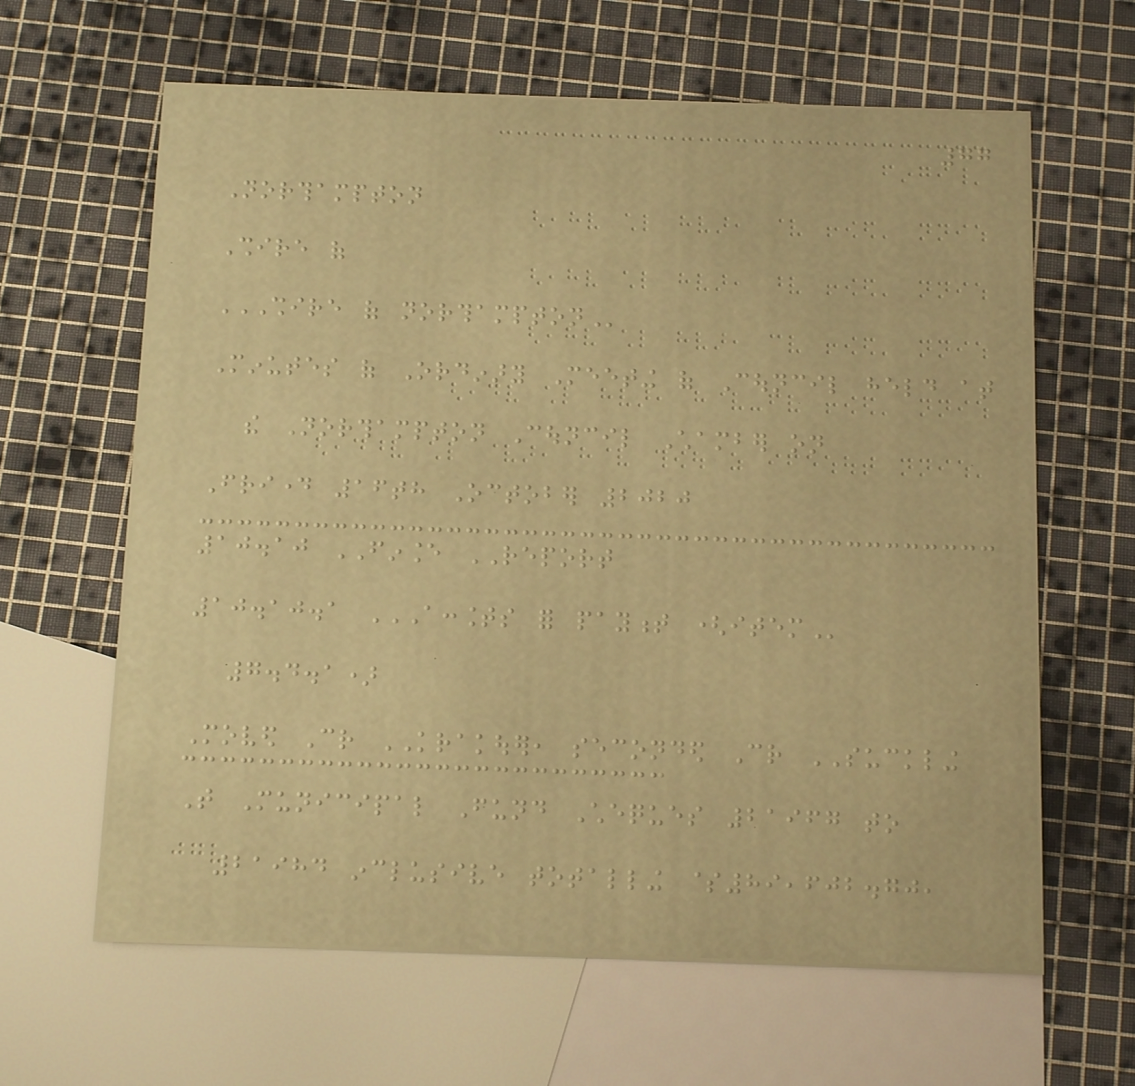77
Northampton
Shire of
SHIRE OF NORTHAMPTON
Minutes of Ordinary Meeting of Council held at
the Northampton Council Chamber on
Friday 16th October 2020
10.10 FINANCE REPORT
10.10.1 ACCOUNTS FOR PAYMENT (ITEM
7.4.1)
Moved Cr KRAKOUER, seconded Cr SUCKLING
That Municipal Fund Cheques 21967 to
21984 inclusive totalling $89,602.70,
